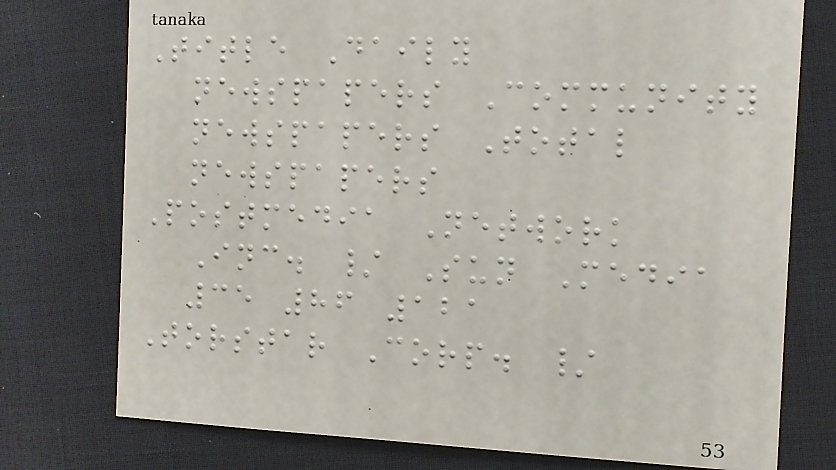Title Daily
newspapers Community
newspapers Total
newspapers
Postmedia Network
Inc. / Sun Media
35 86 121
Torstar Corp. /
